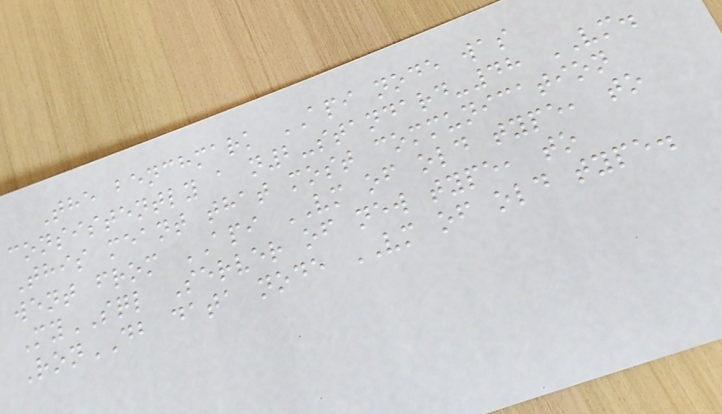The benchmark API node was
consistently a n2-standard-48 VM.
This meant that most communication
went from API VM of old type, to
MySQL Server of new type, to
RonDB data node VM of old type.
